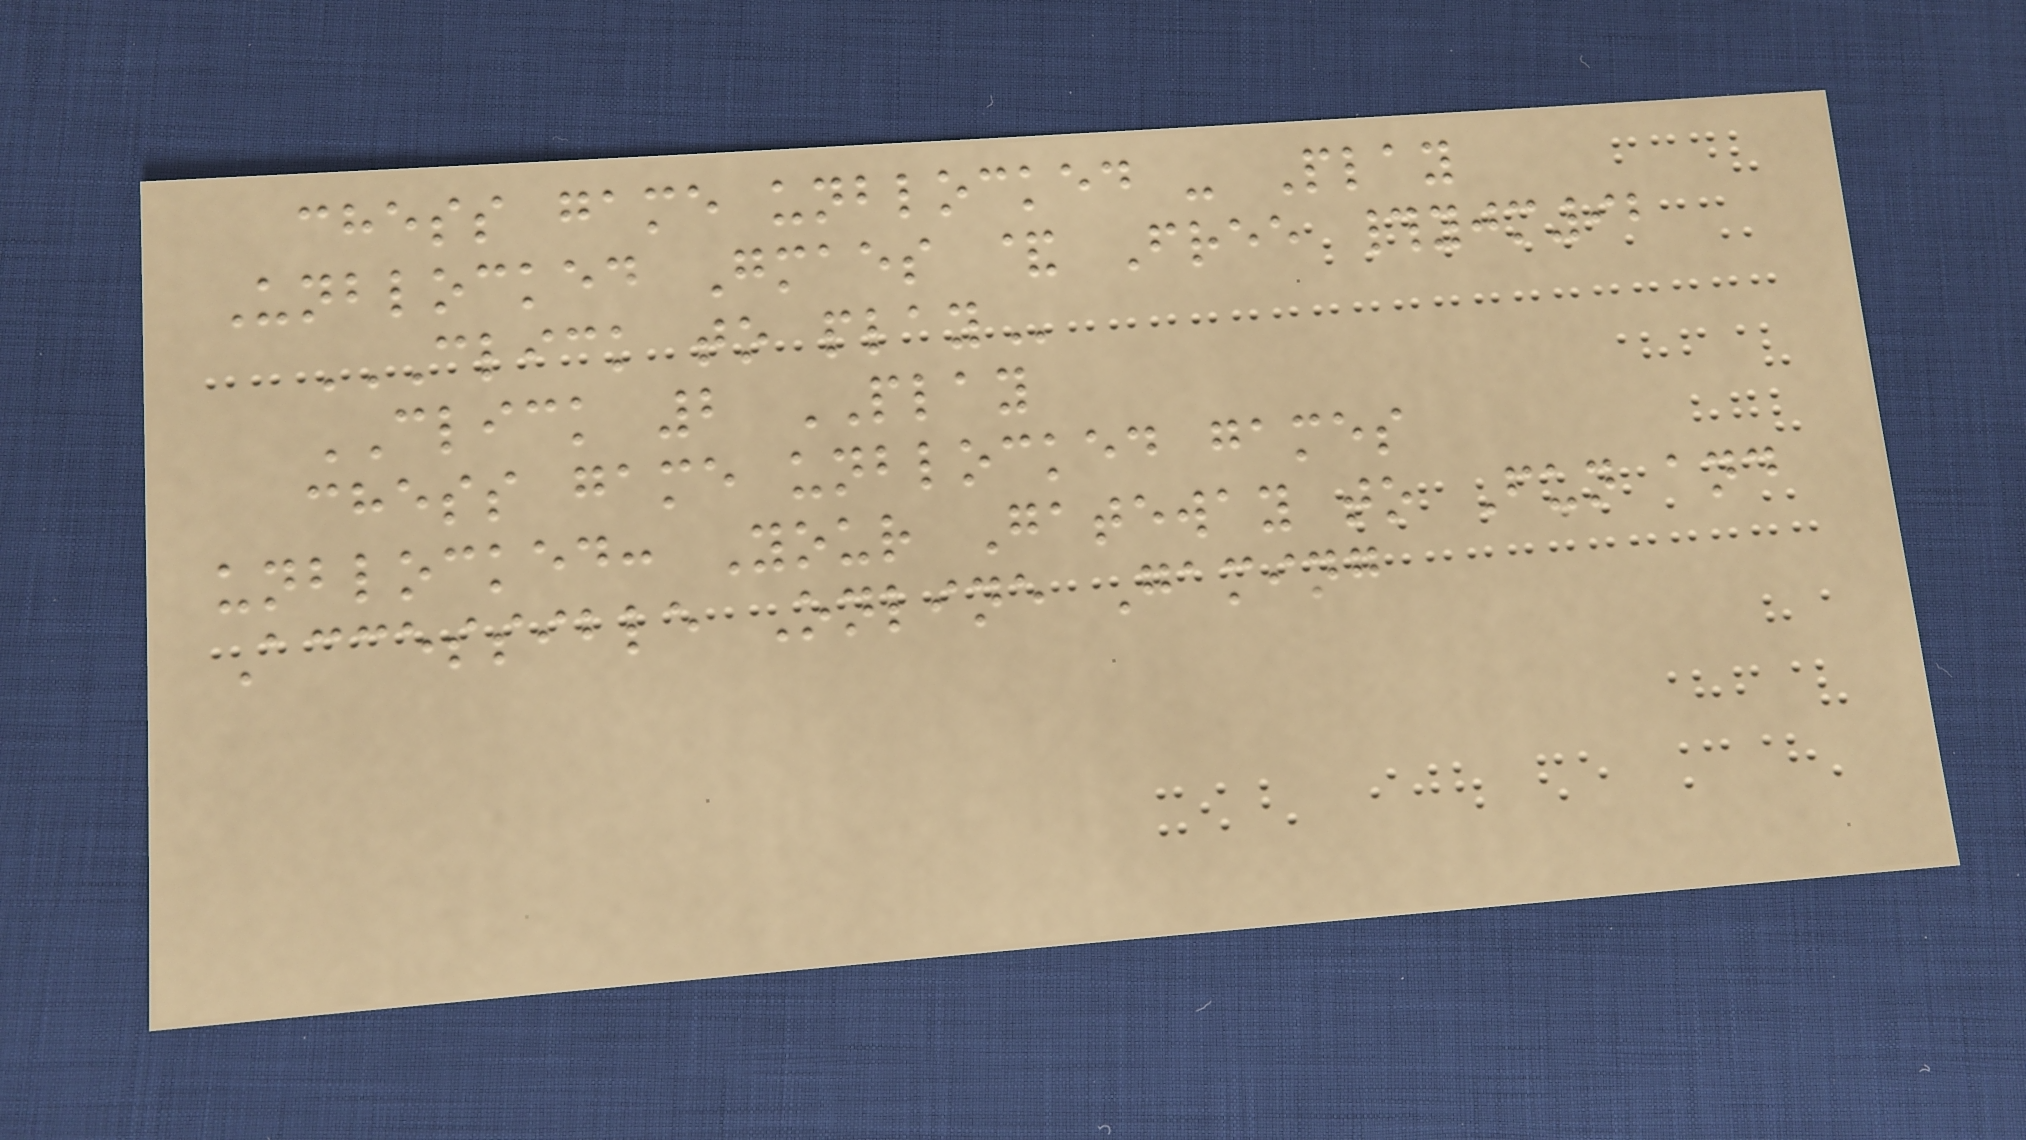chess game unblocked - Play
Unblocked Gmaes & Free #yjm92
CLICK TO PLAY
CLICK 2 PLAY
chess game unblocked games
unblocked: Your Gateway to Fun and
Accessible Online Gaming
